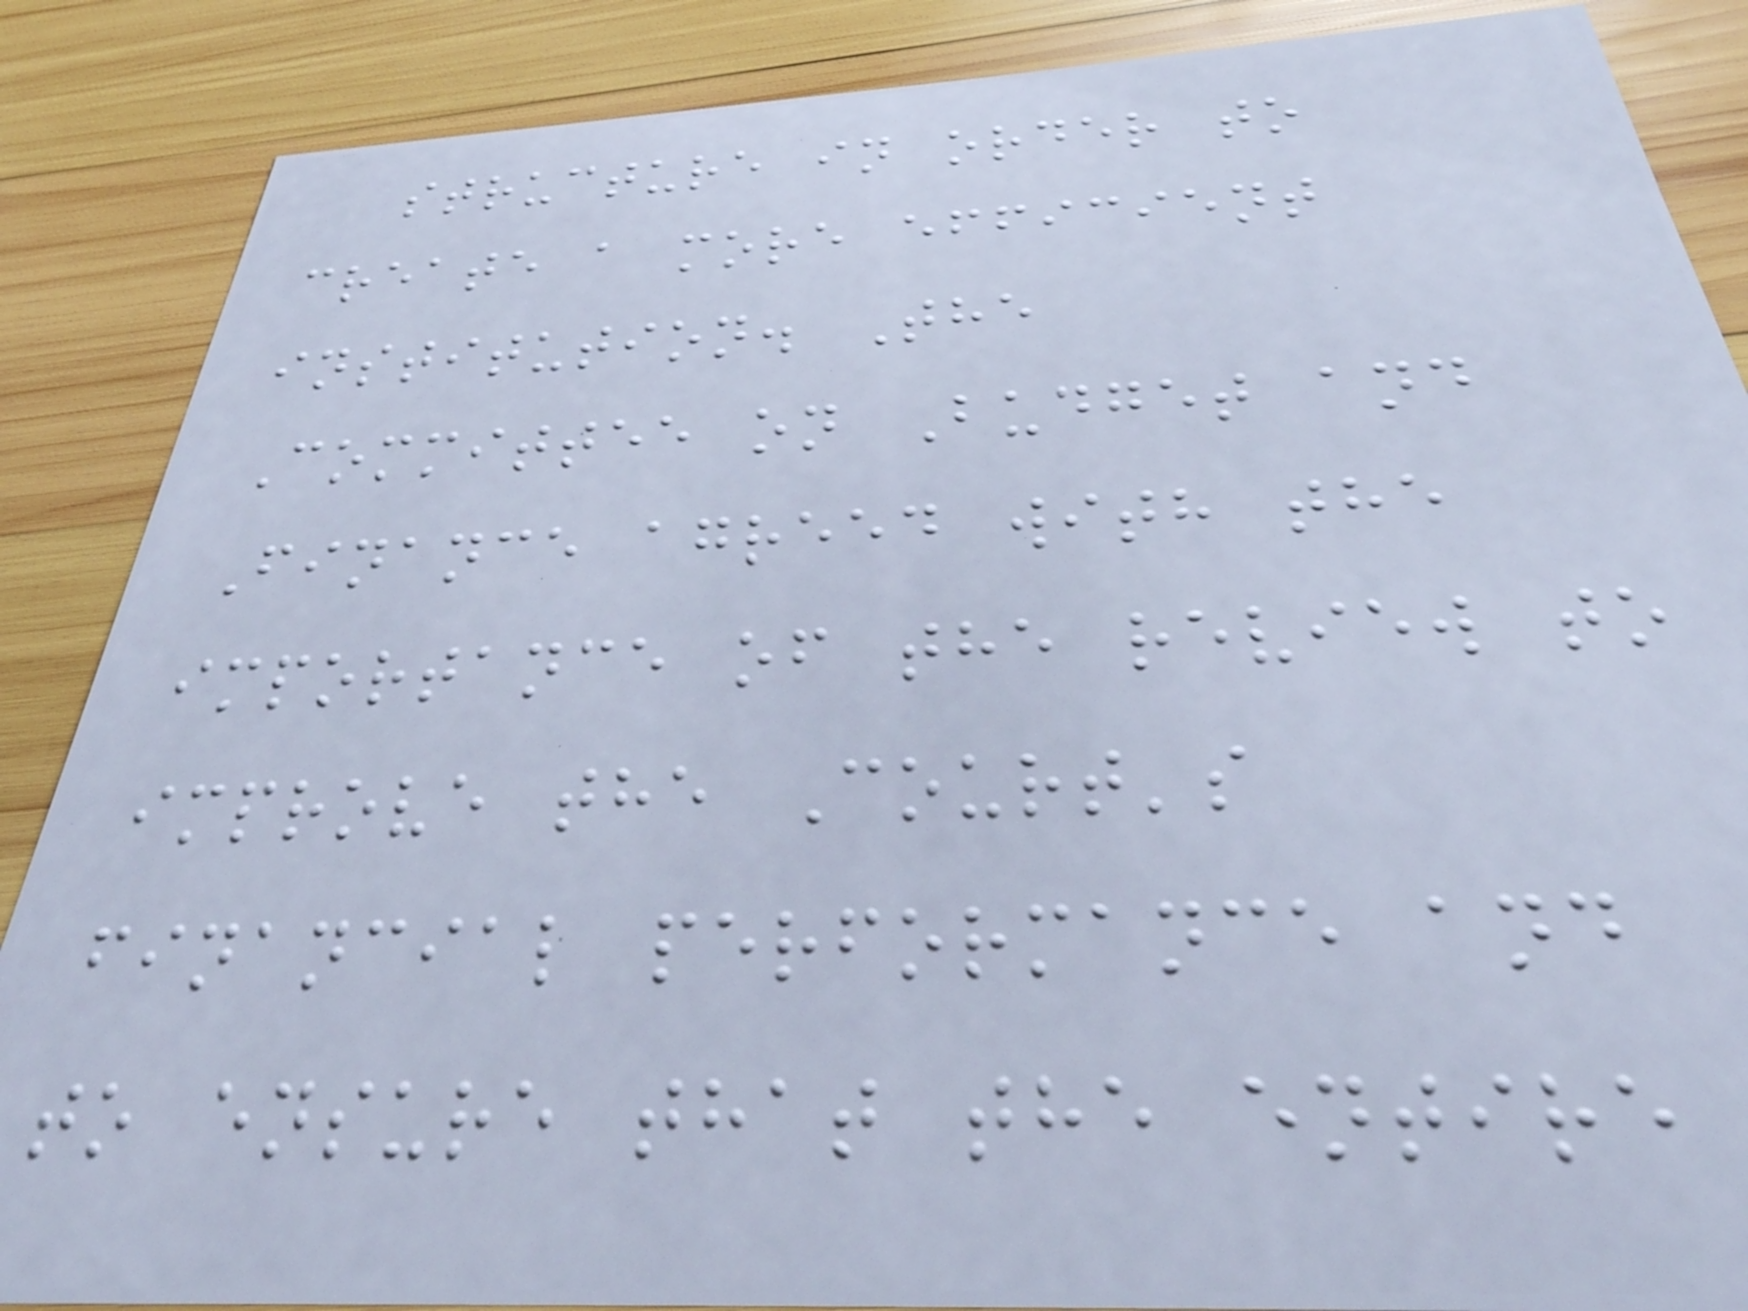structure in order to
create a more efficient
institution. The
Committee on Budget and
Finance agreed with the
importance of the review to
improve the Court's
financial performance and
to ensure that the entire
